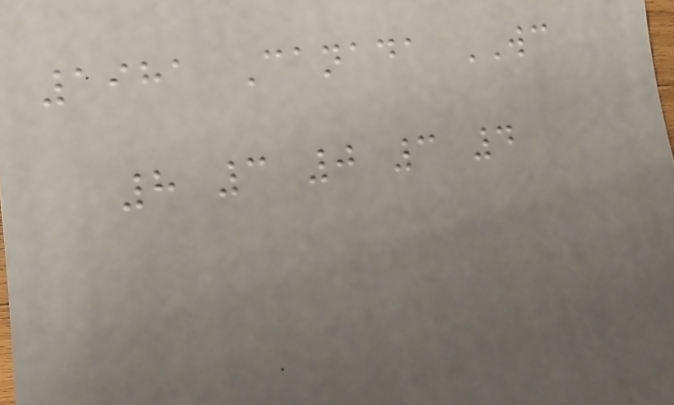1981 Canada WC
8 3 0 3 4
